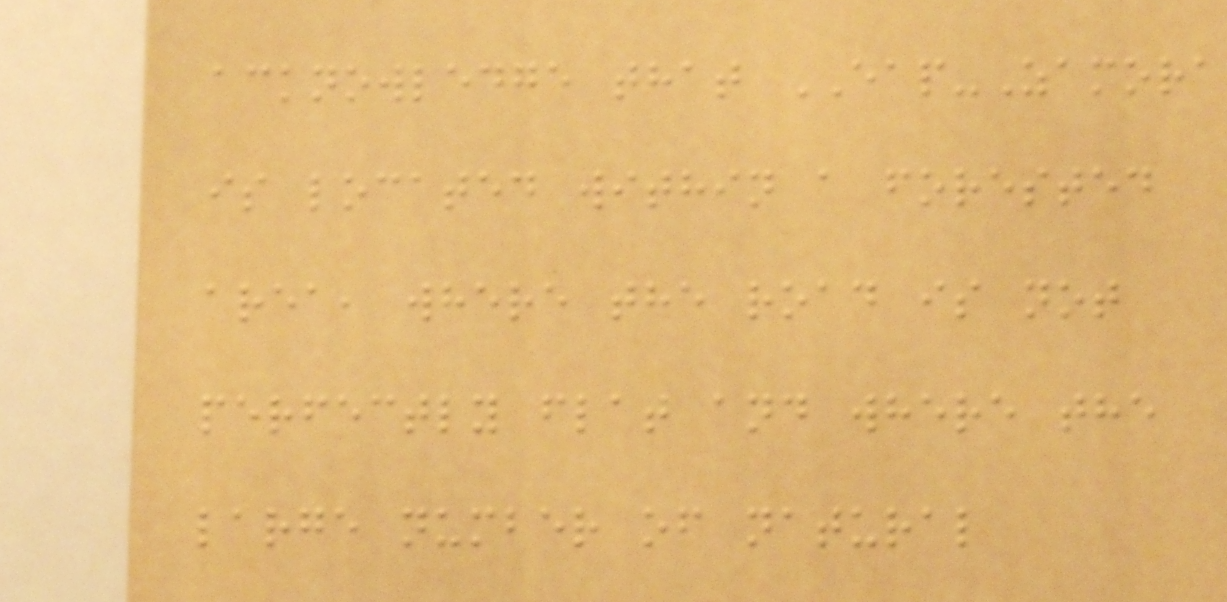acknowledge that EAP-Zamora
is located within a forested
area, where the road is not
perfectly flat and where the
large number of natural
